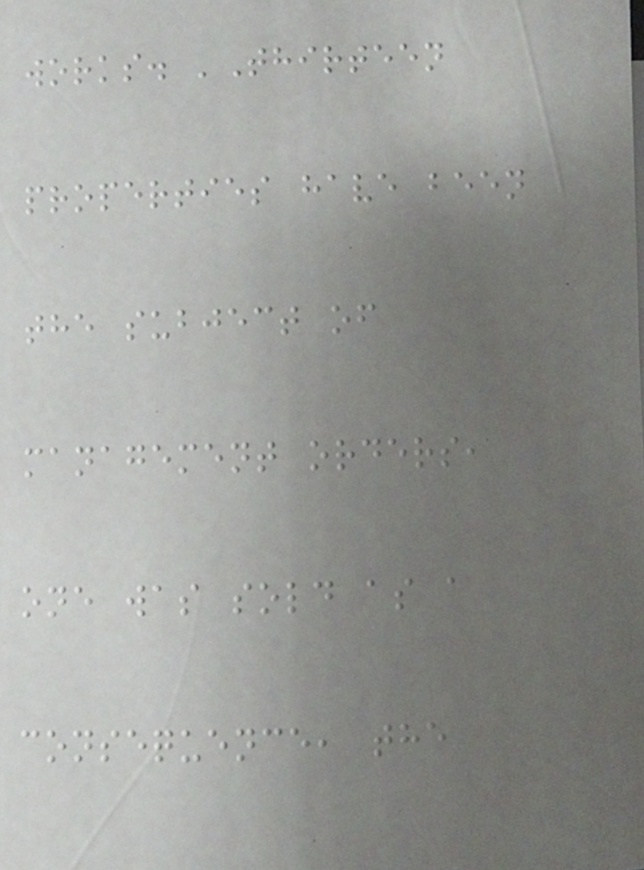works. 'Thirteen
properties have been
the subject of
management orders,
one was sold as a
consequence, the
